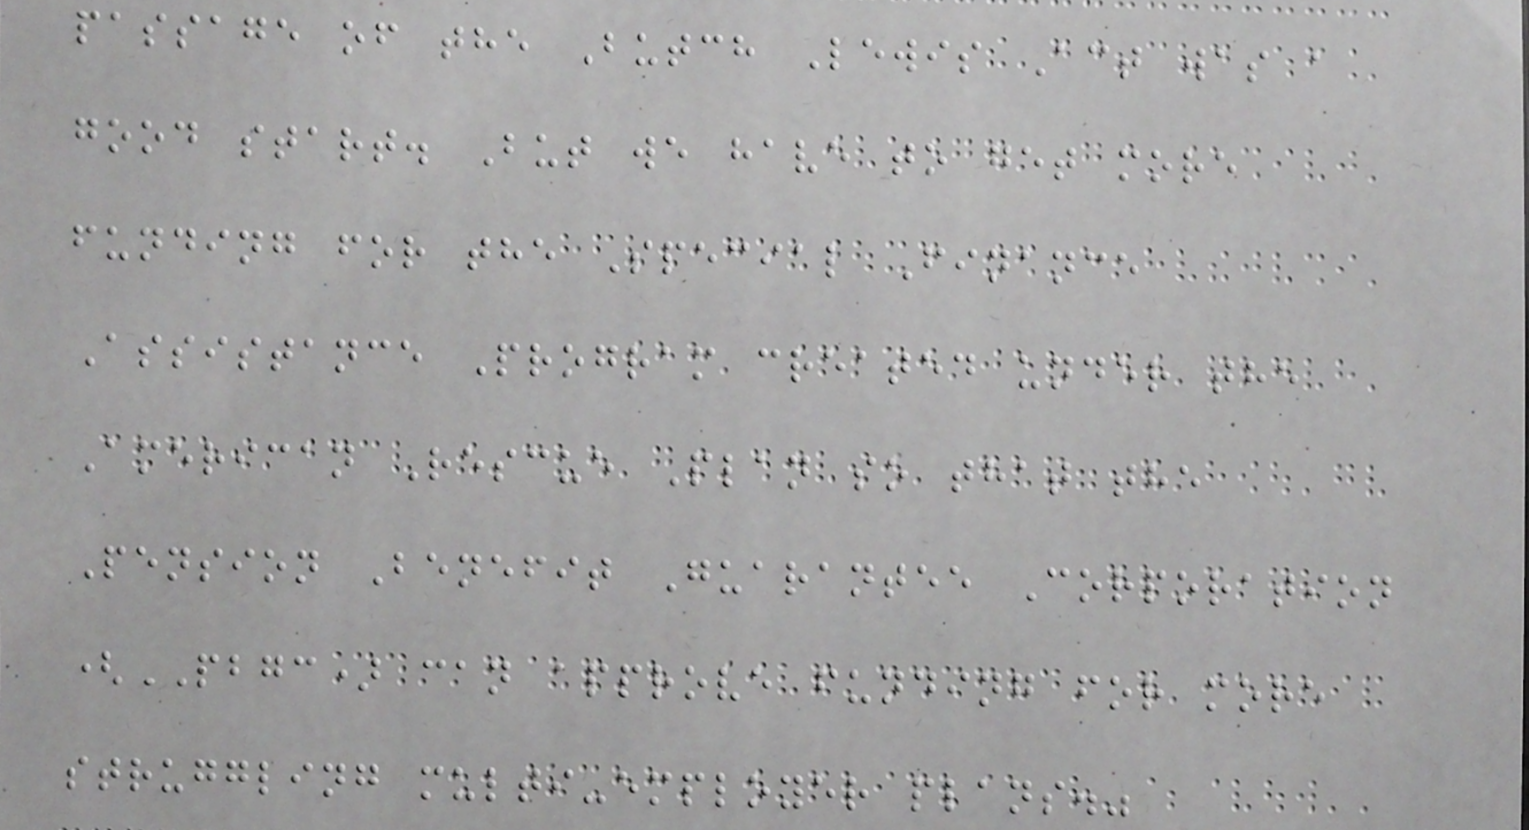passage of the Butch Lewis Act was a
good start. But we have to get more
funding for the Special Finance
Assistance Program created under the
American Rescue Plan so that the
Pension Benefit Guarantee Corporation
(PBGC) can approve funding for more
struggling multi-employer plans."
